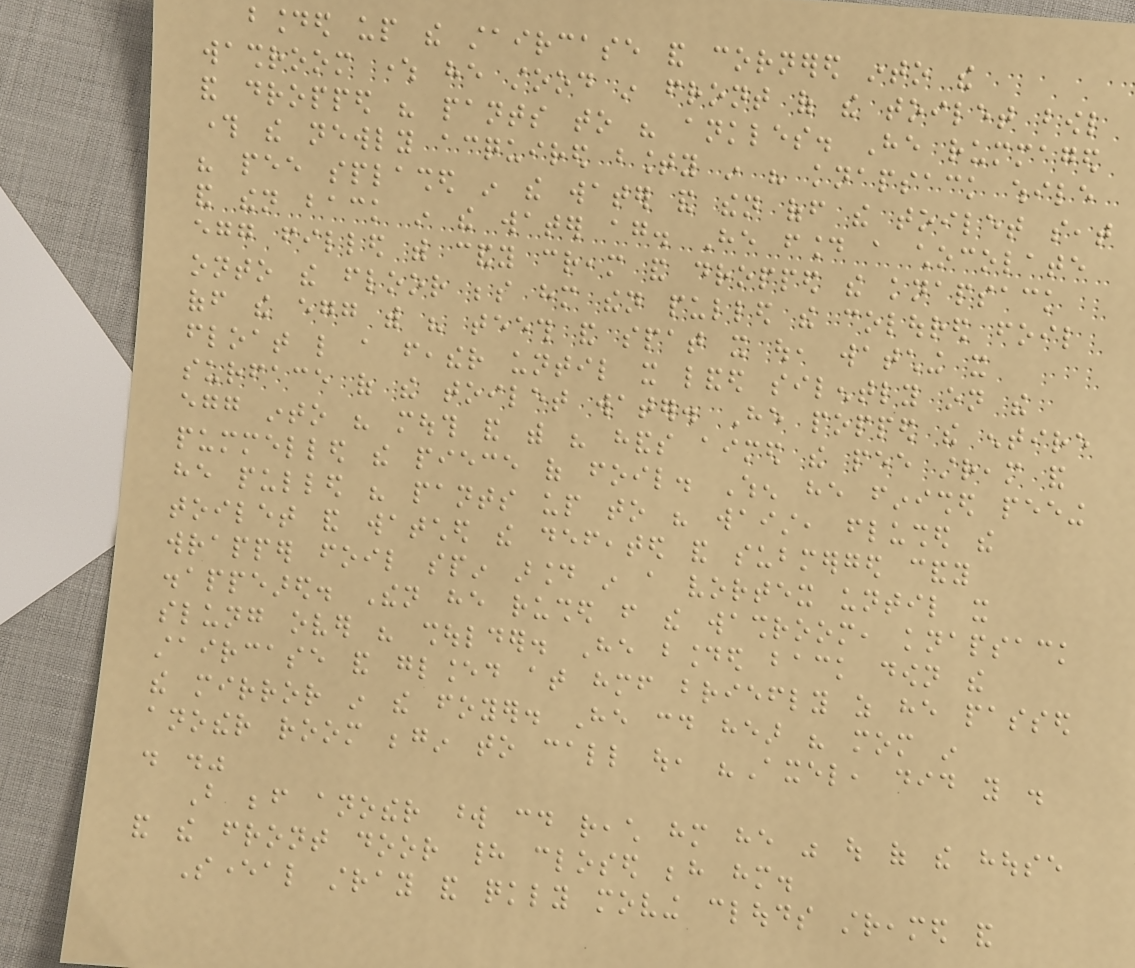bounded up the staircase and cornered into the
washroom where he stood in front of the toilet bowl
and dropped his pants to his ankles. He rummaged
through the newly acquired bounty in his knapsack while
his pee splashed in the water and then off the toilet seat
and then back in the water again. He found a chocolate
egg filled with candy cream and dropped the knapsack
onto the floor beside him then pulled the coloured foil
off the egg with his teeth and spat it out, watching it
float like a feather until it landed silently on the
surface of the toilet water. He popped the entire
egg into his mouth and with his hands aimed the pee stream and
pummelled the piece of foil. When he finished peeing
he pulled his pants up to his waist, flushed the
toilet and watched the defeated and submerged candy
wrapper foil spin around in a vortex until it
disappeared. Then he rushed from the washroom, knapsack
slung over his shoulder. He bounded back down the
staircase and glanced at himself briefly as he passed
the mirror in the foyer. He could hear his mom in
another room begin to call out, "Axel, did you .
. ."
But before another word could reach him he was out of the house
and the front door had closed behind him.
Several stray and quickly moving clouds streamed and
